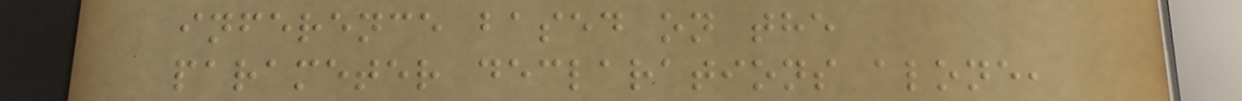inference based on the
parameter declarations alone,
